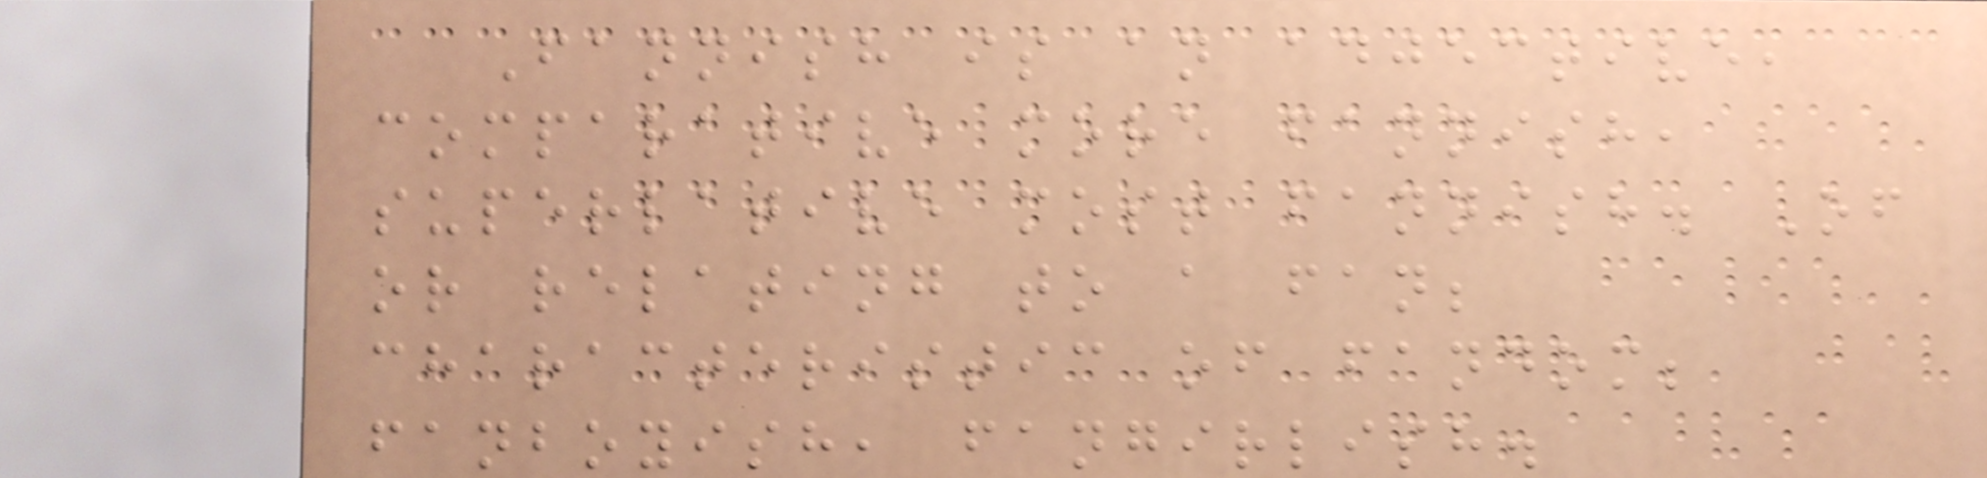Fannish is an adjective,
comparative more fannish,
superlative most fannish. Of
or relating to a fan;
characteristic of fandom;
fanboyish, fangirlish.
